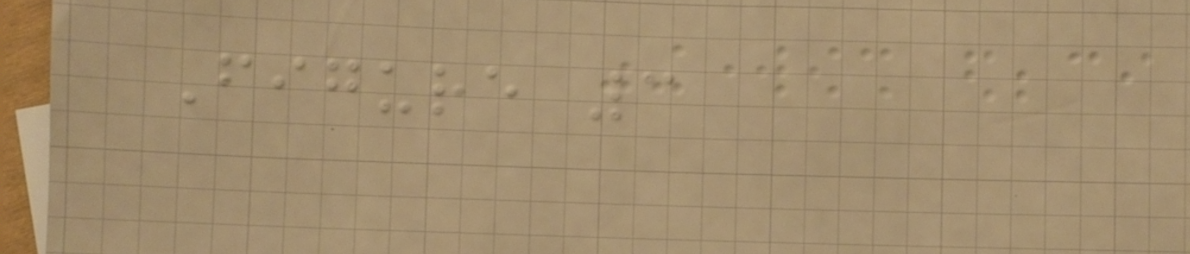Figure 3
